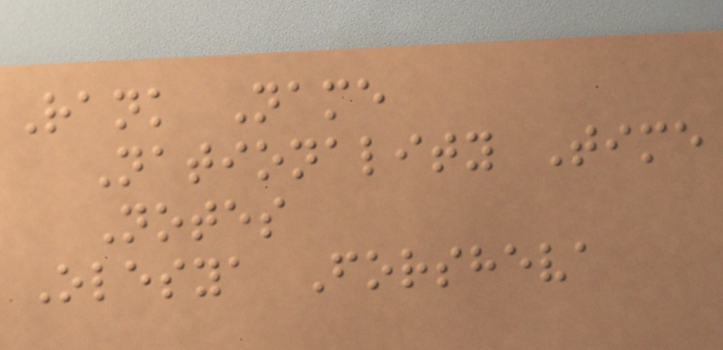Rank Name
Nationality Time
Notes
Olesya Forsheva
